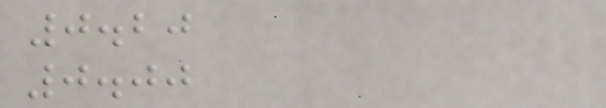0.20
0.00
